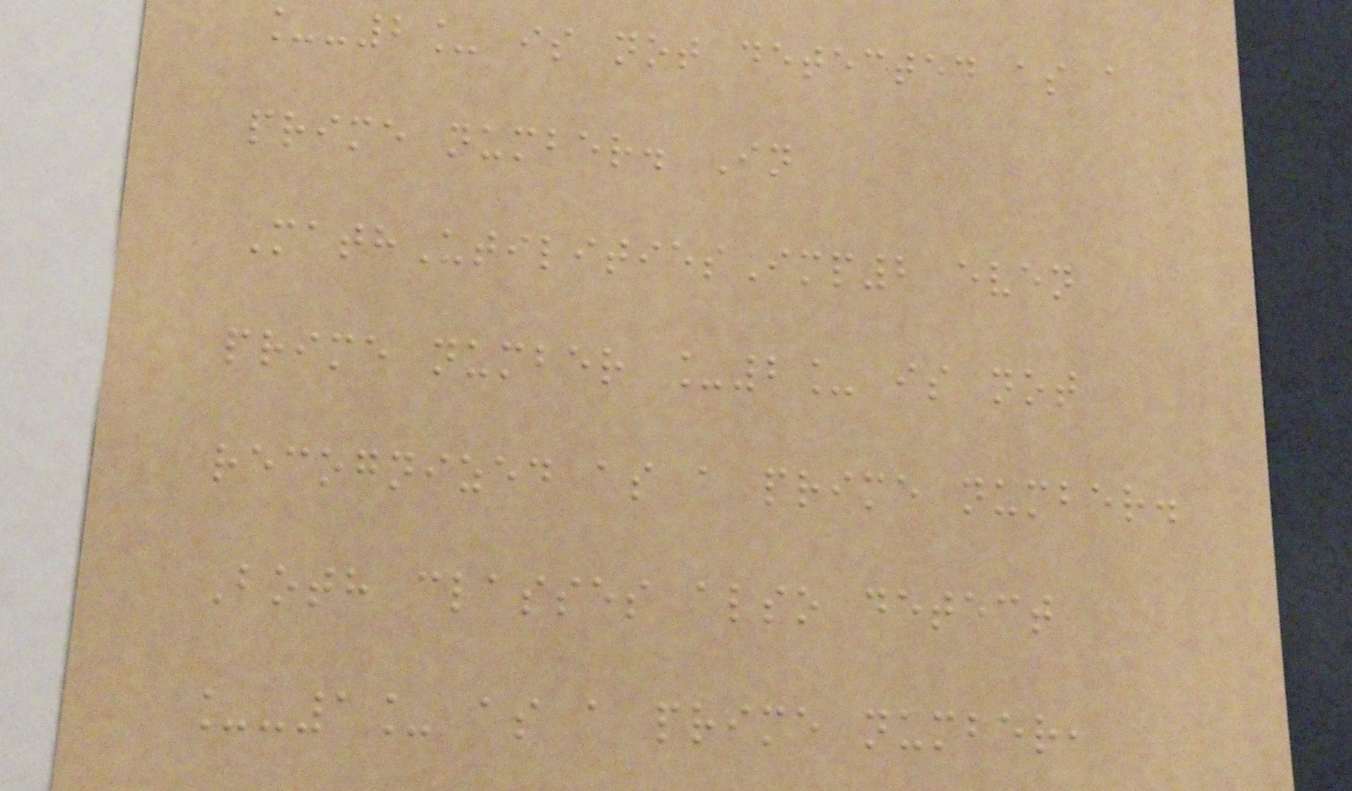_-2_ is not detected as a
prime number. In
MathUtilitiesImp2 even
prime number _2_ is not
recognized as a prime number.
Both classes also detect
_-1_ as a prime number,
